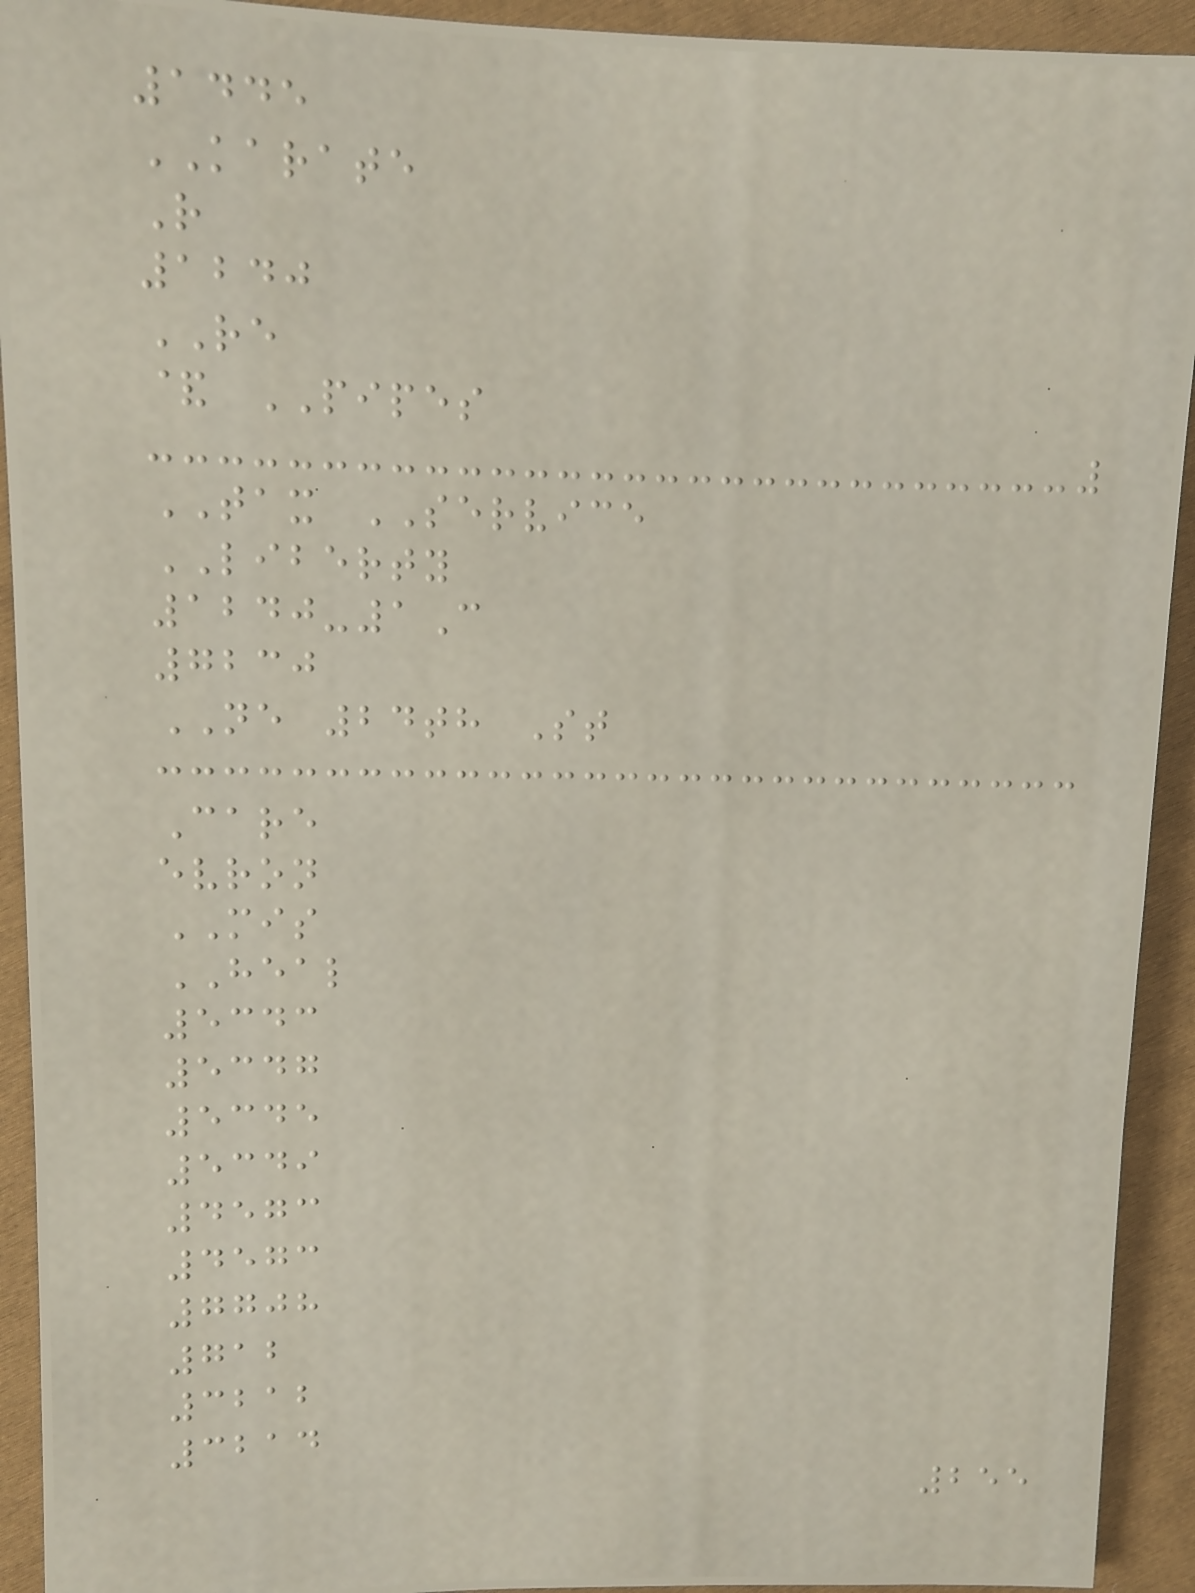1445
KARATE
R
1240
RE
& PIPES
TAX SERVICE
LIBERTY
1240-1C
7230
NE 24th St
Care
evron
MIS
HEAL
5343
5347
5345
5349
4573
4573
7708
712
3212
3214
255
